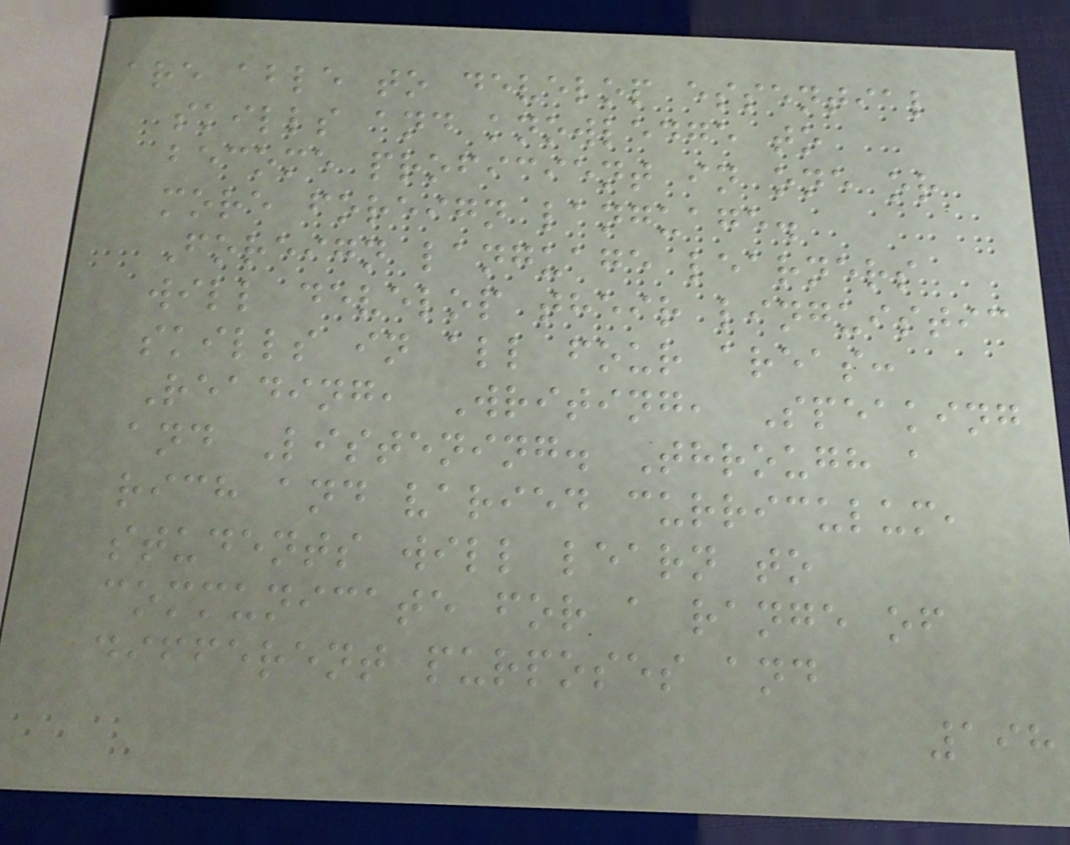are able to develop essential
skills and knowledge to
become proficient in one or
more foreign language.
Foreign language learners
will develop their linguistic
skills in all four areas:
Reading, Writing, Speaking
and Listening. Through a
rich and varied curriculum,
students will learn to
communicate for a range of
different purposes and
198
